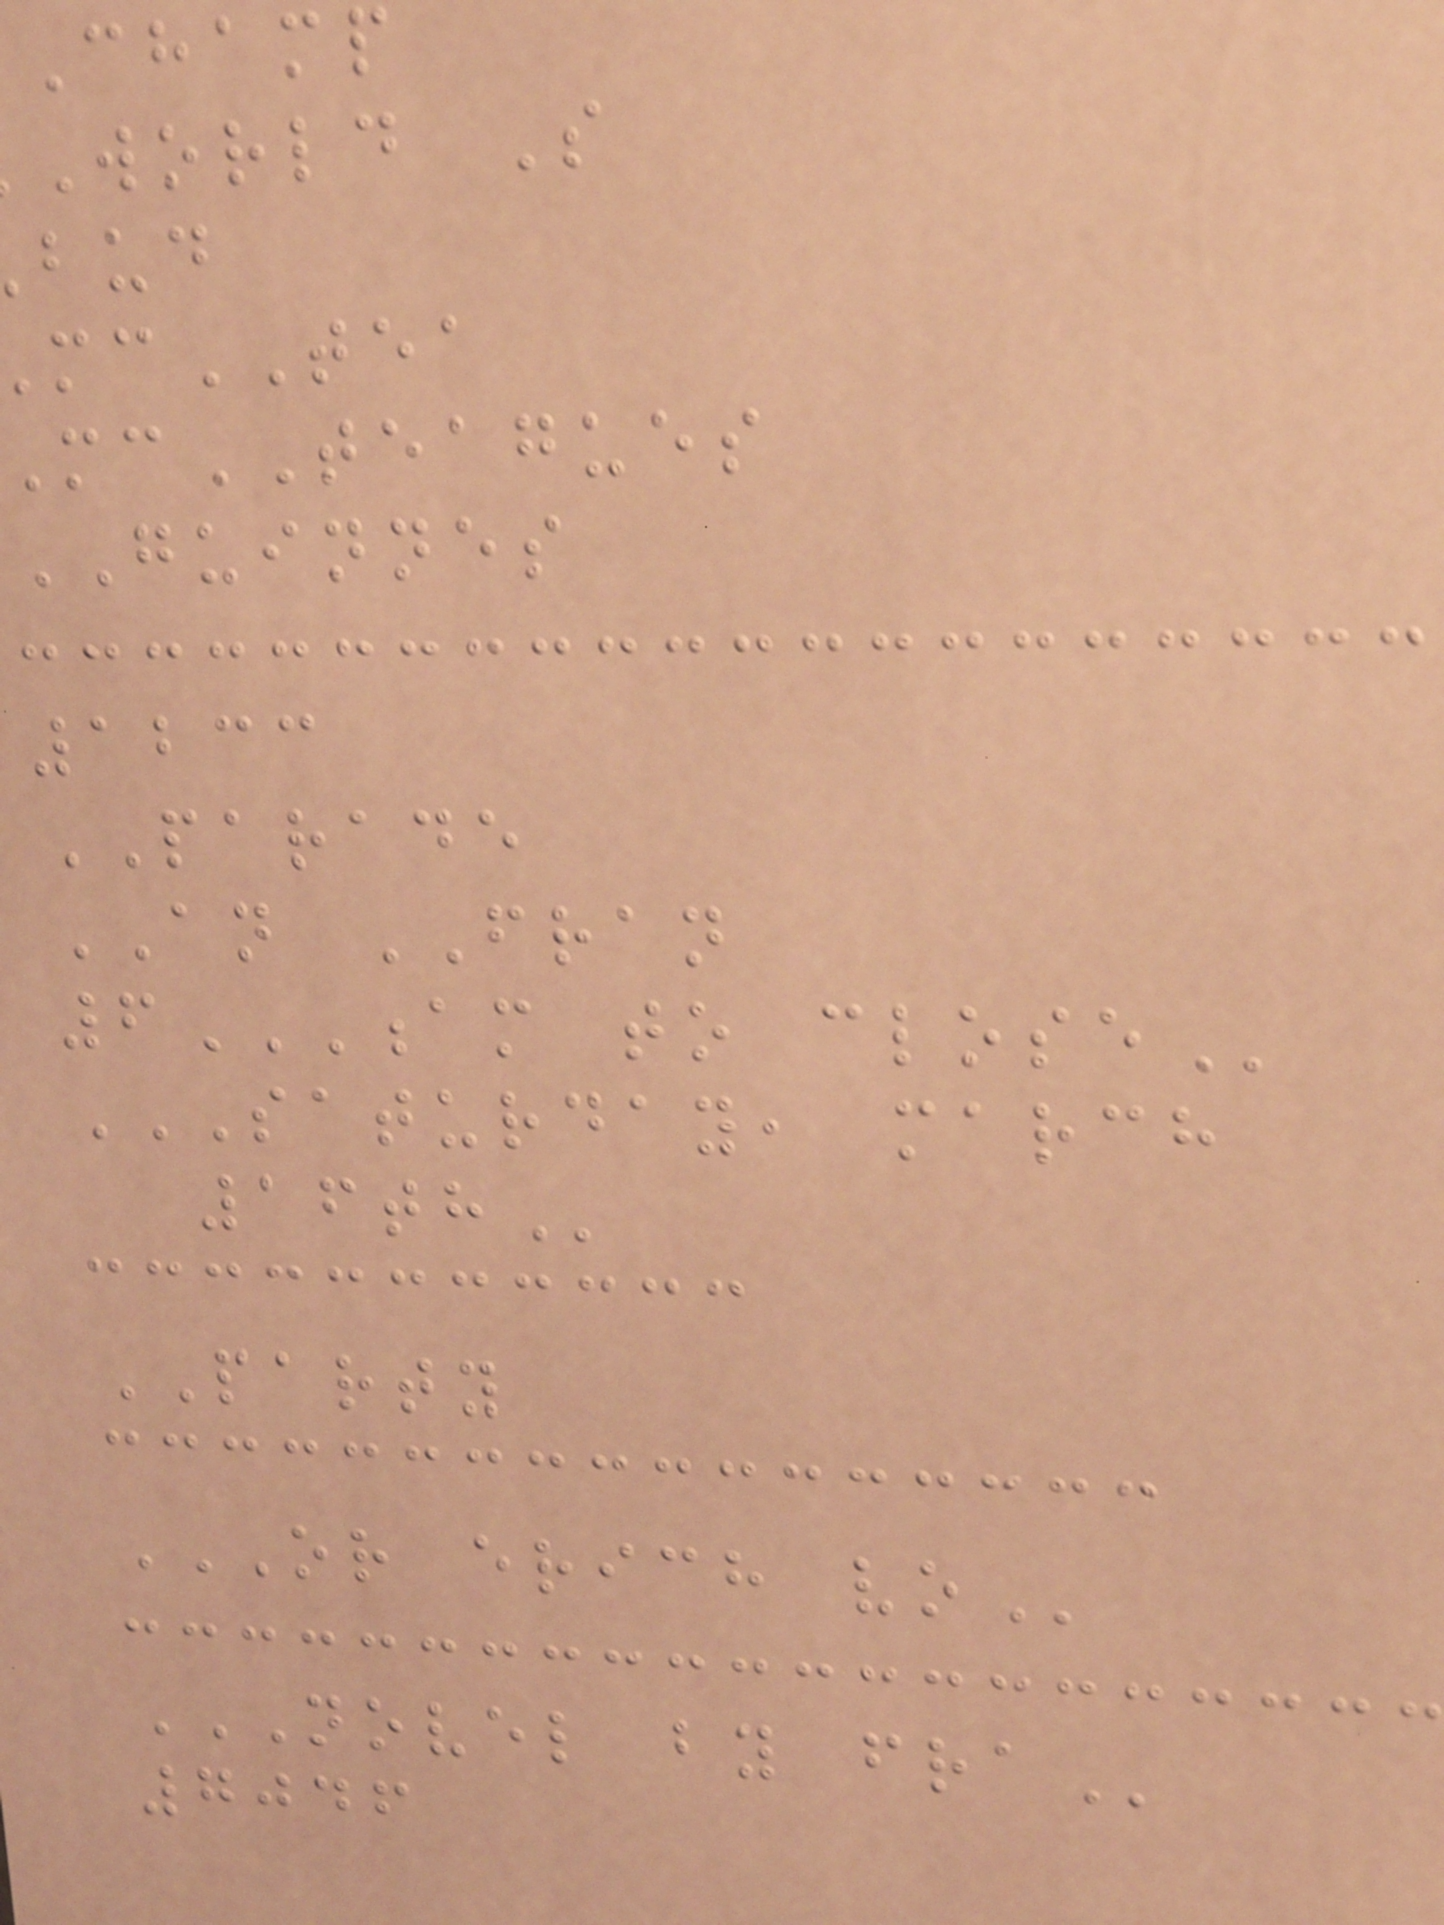champ
world S
cTEA
cTEAGUES
GUINNES
1233
PARADE
AN FRAN
6AM TO CLOSE
SATURDAY, MARCH
PARTY
OR ERICH VO
NOVEL BY FRA
7046
